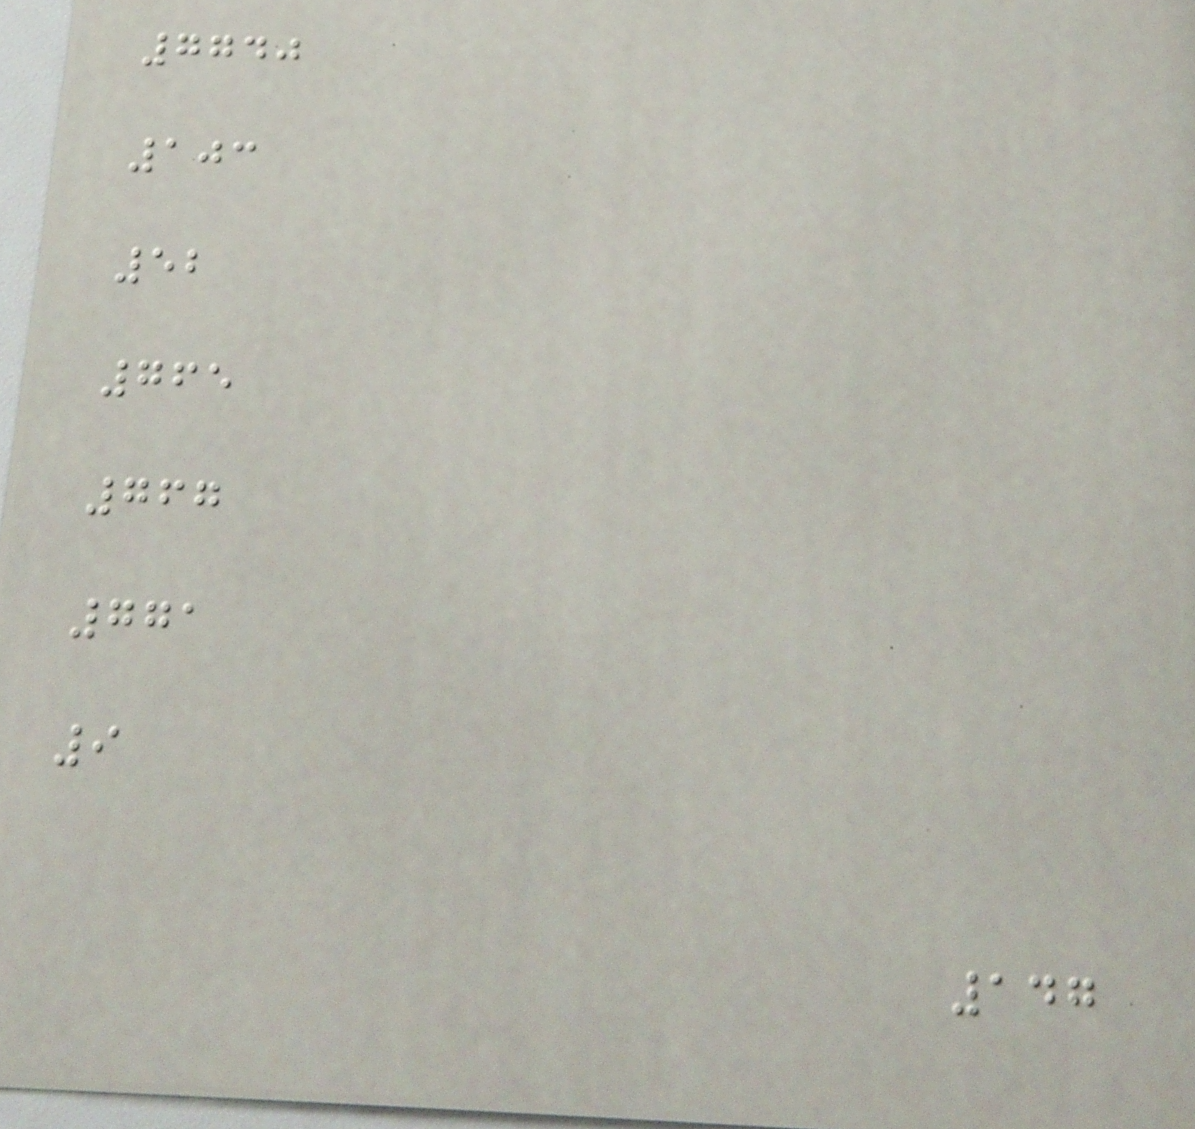7740
103
52
765
767
771
9
147
